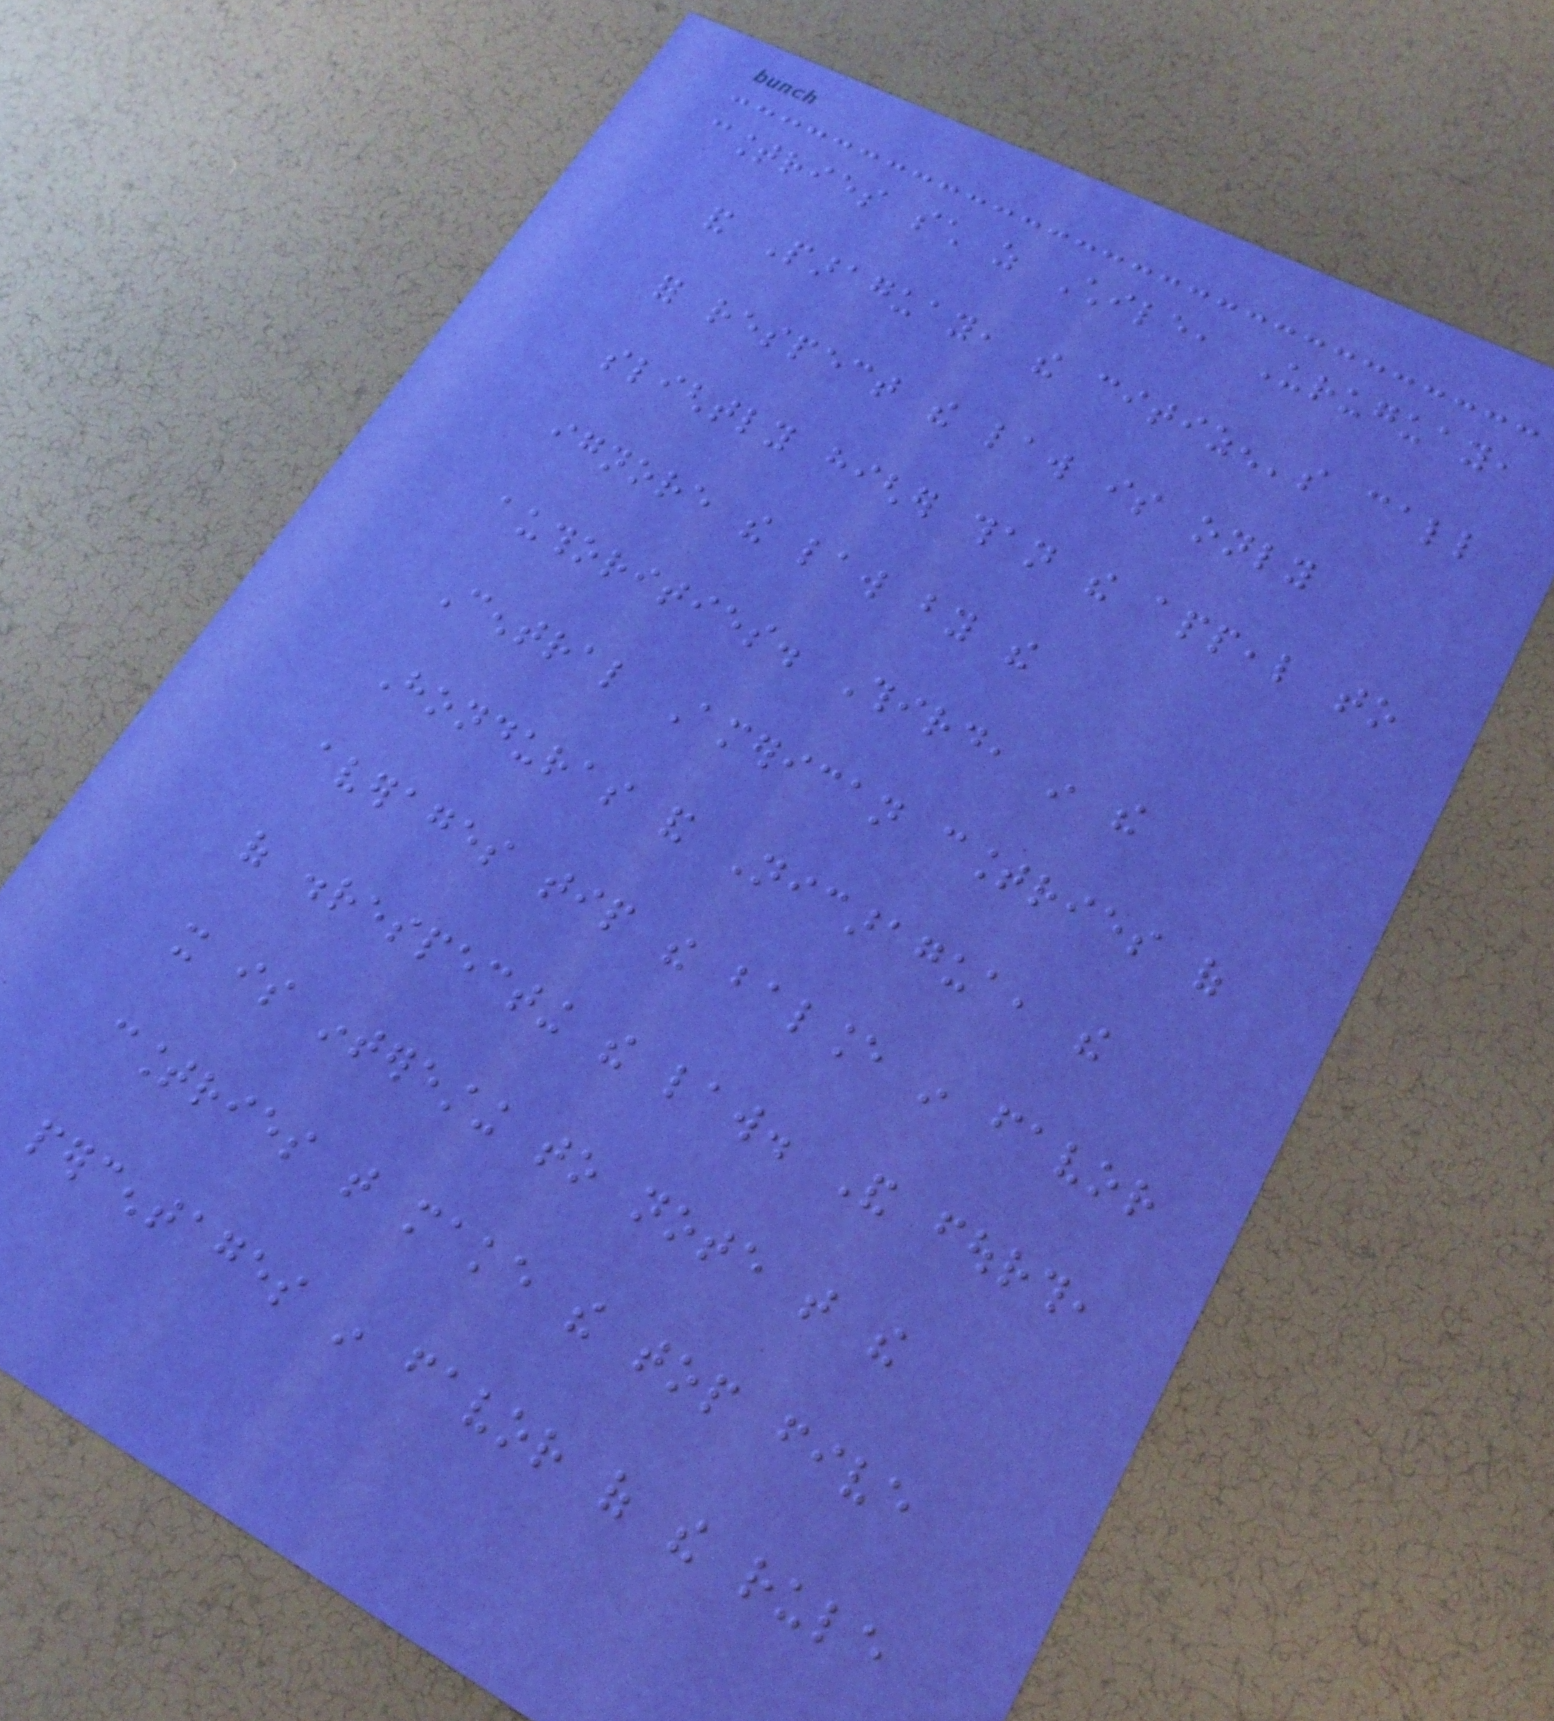countries such as Chile, Uruguay,
and Paraguay, the citizen's call
for respect the law is only
slightly higher than the appeal to
ignore the law by the
authorities. Third, in the
Central American countries of
Honduras and Nicaragua, the
averages tip the balance in favor
of disrespecting the law. And fourth,
it is interesting to note that the
countries that make the top five
percentages in favor of the rule
